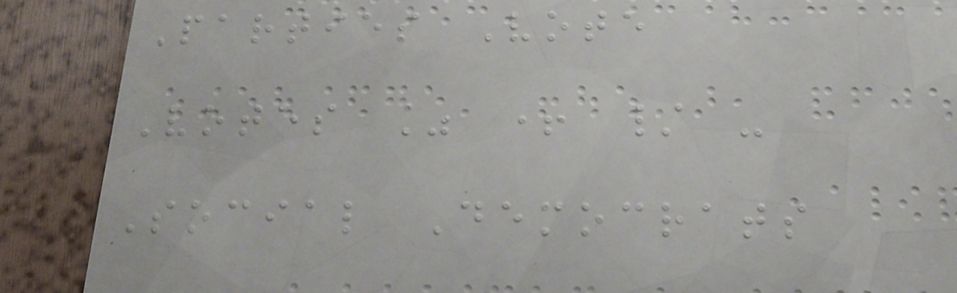Parties Vote
Votes % + / -
Social Democrats
